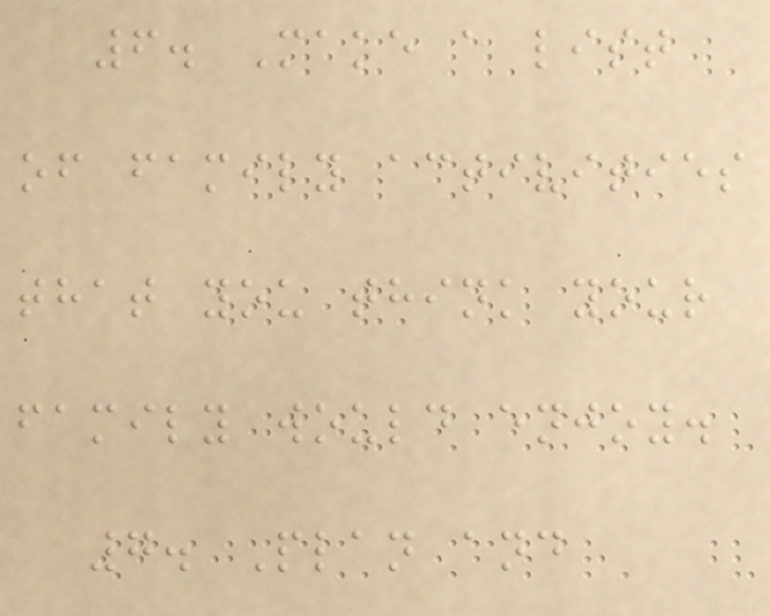6. Make a list
of family activities
that you think your
family would enjoy.
7. Plan and
